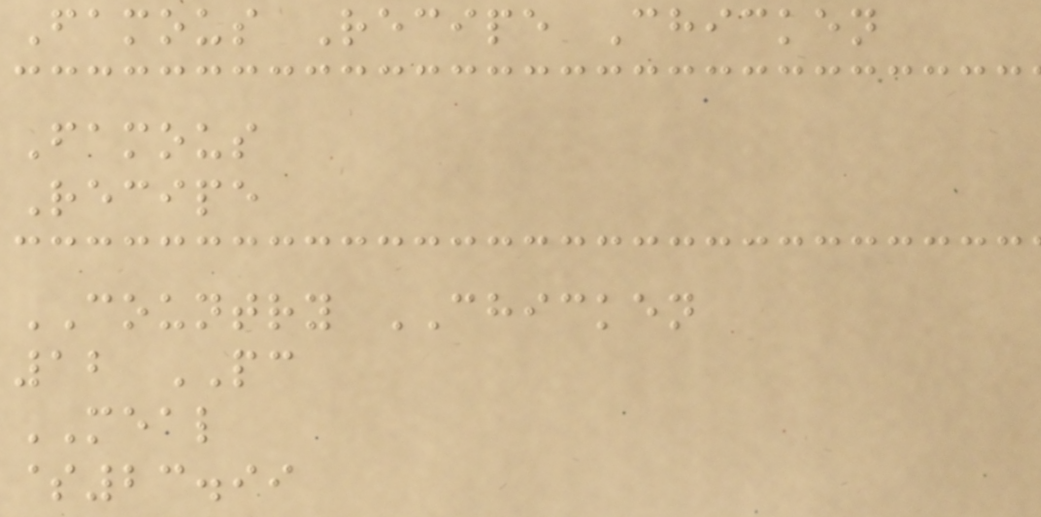Famous Recipe Chicken
Famous
Recipe
COUNTRY CHICKEN
12 PC
MEAL
$23.99
